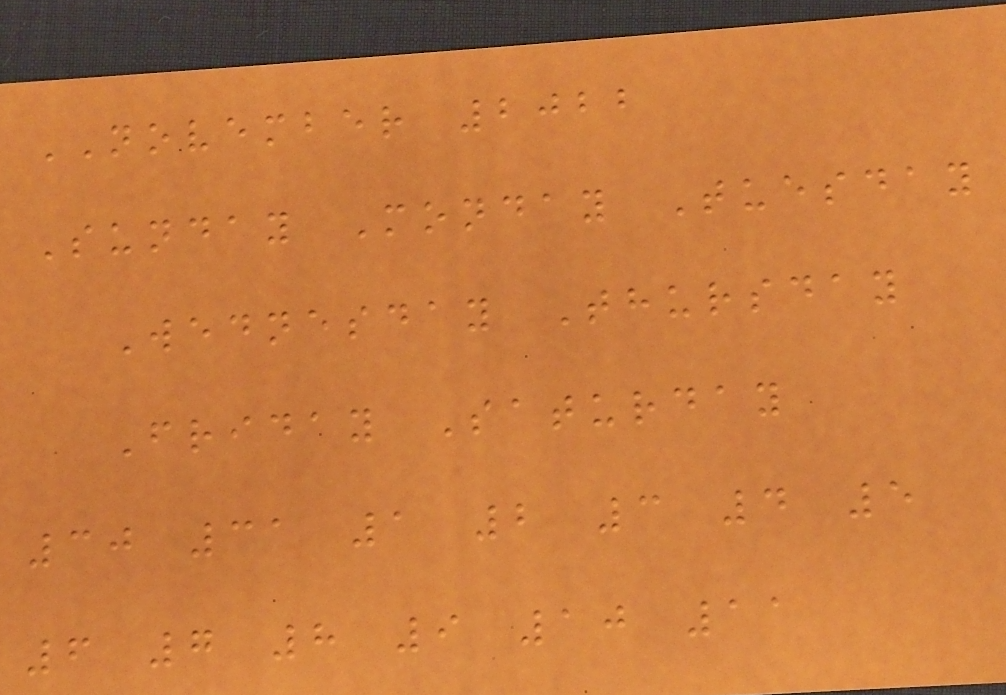NOVEMBER 2022
Sunday Monday Tuesday
Wednesday Thursday
Friday Saturday
30 31 1 2 3 4 5
6 7 8 9 10 11
